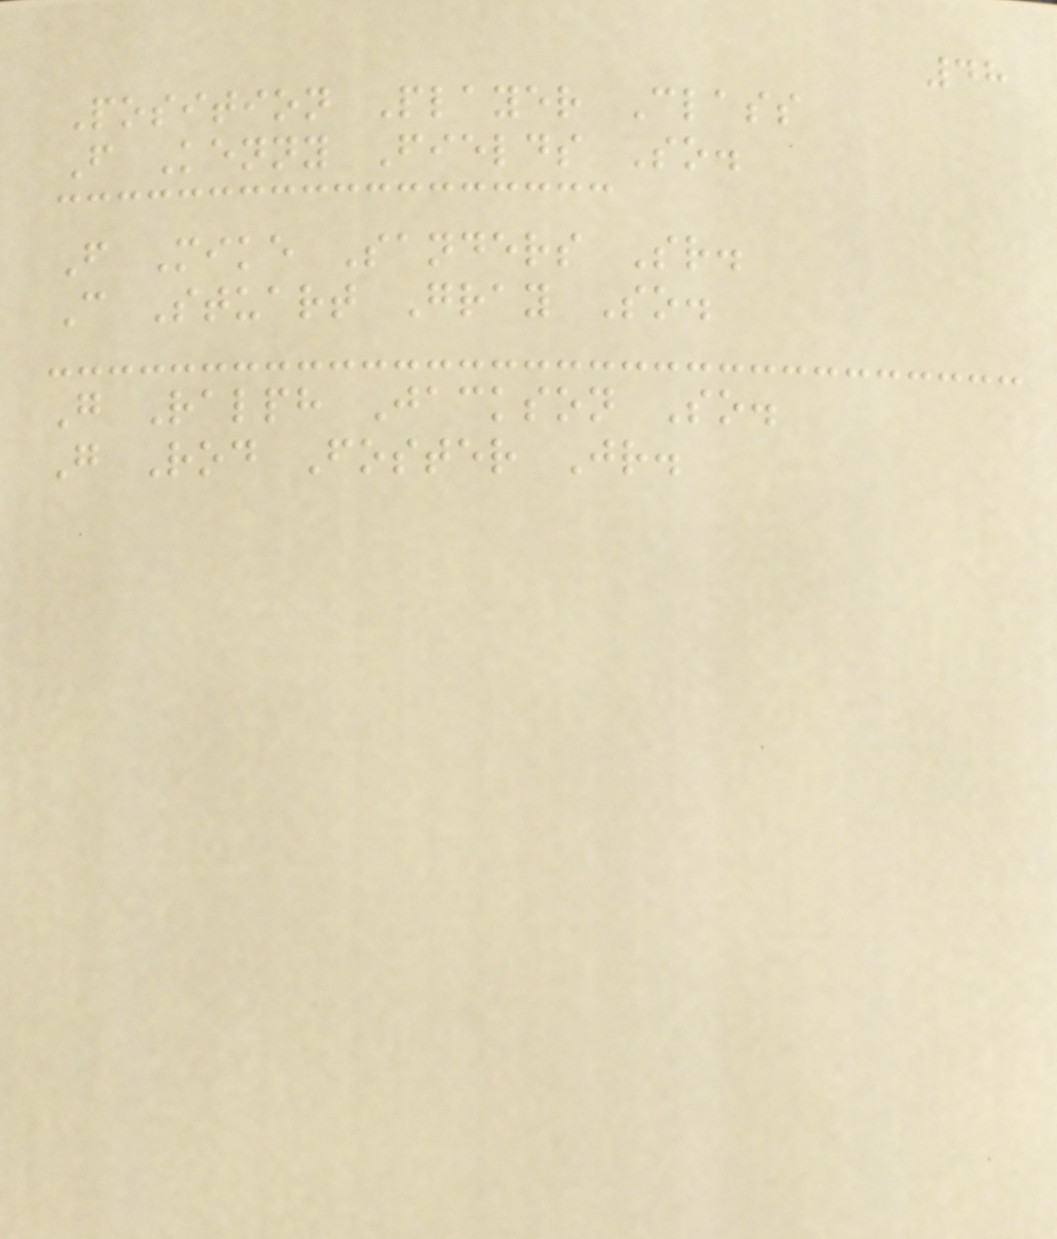48
Position Player Class
F Kenny Fields So.
F Mike Sanders Sr.
C Stuart Gray So.
G Ralph Jackson So.
G Rod Foster Jr.
